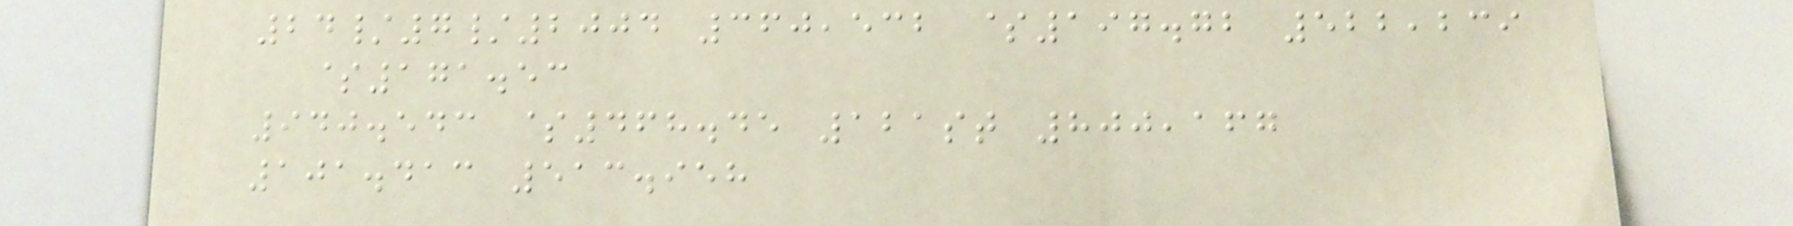24/7/2004 360,532 $197.72 522,239
$171.53
940.543 $468.45 121st 800,167
101.413 513.958
